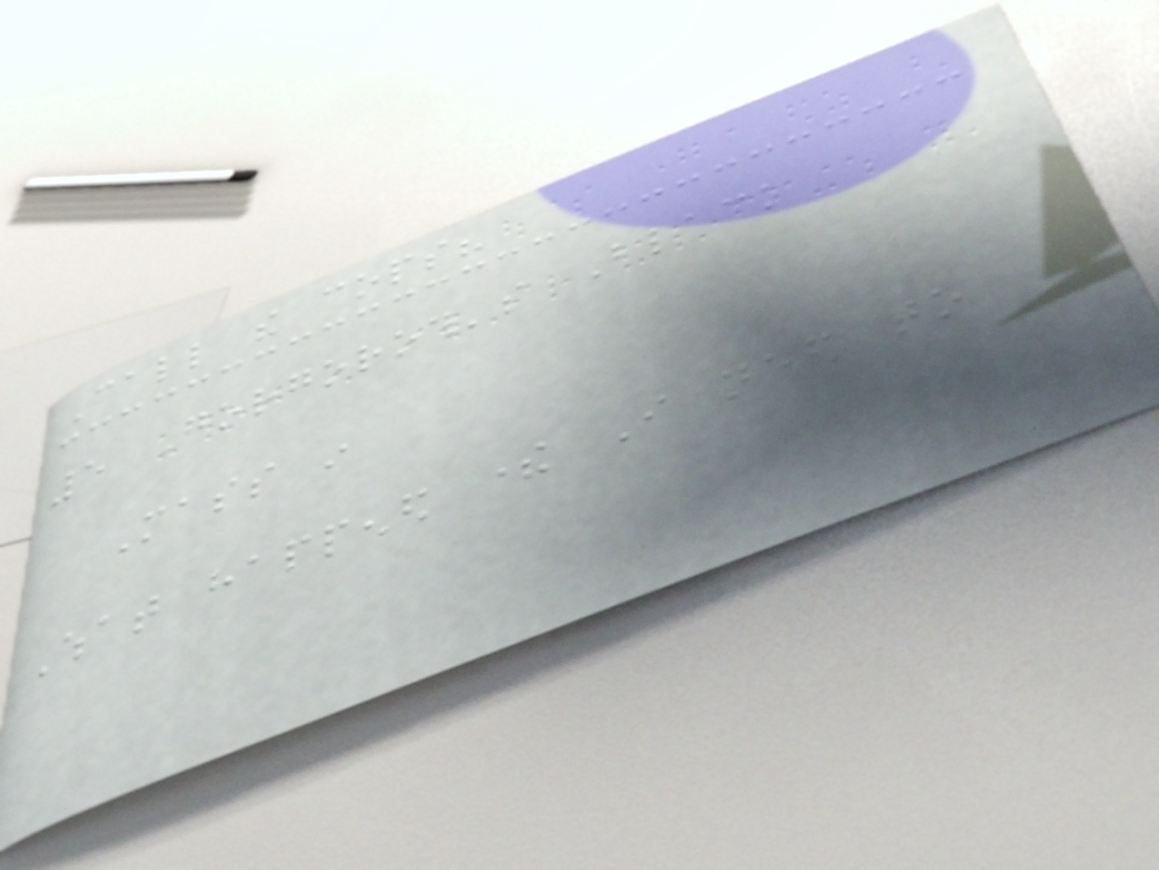Call the cops?
5 Gorgoroth's Black
Mass in
What happened there I need to
